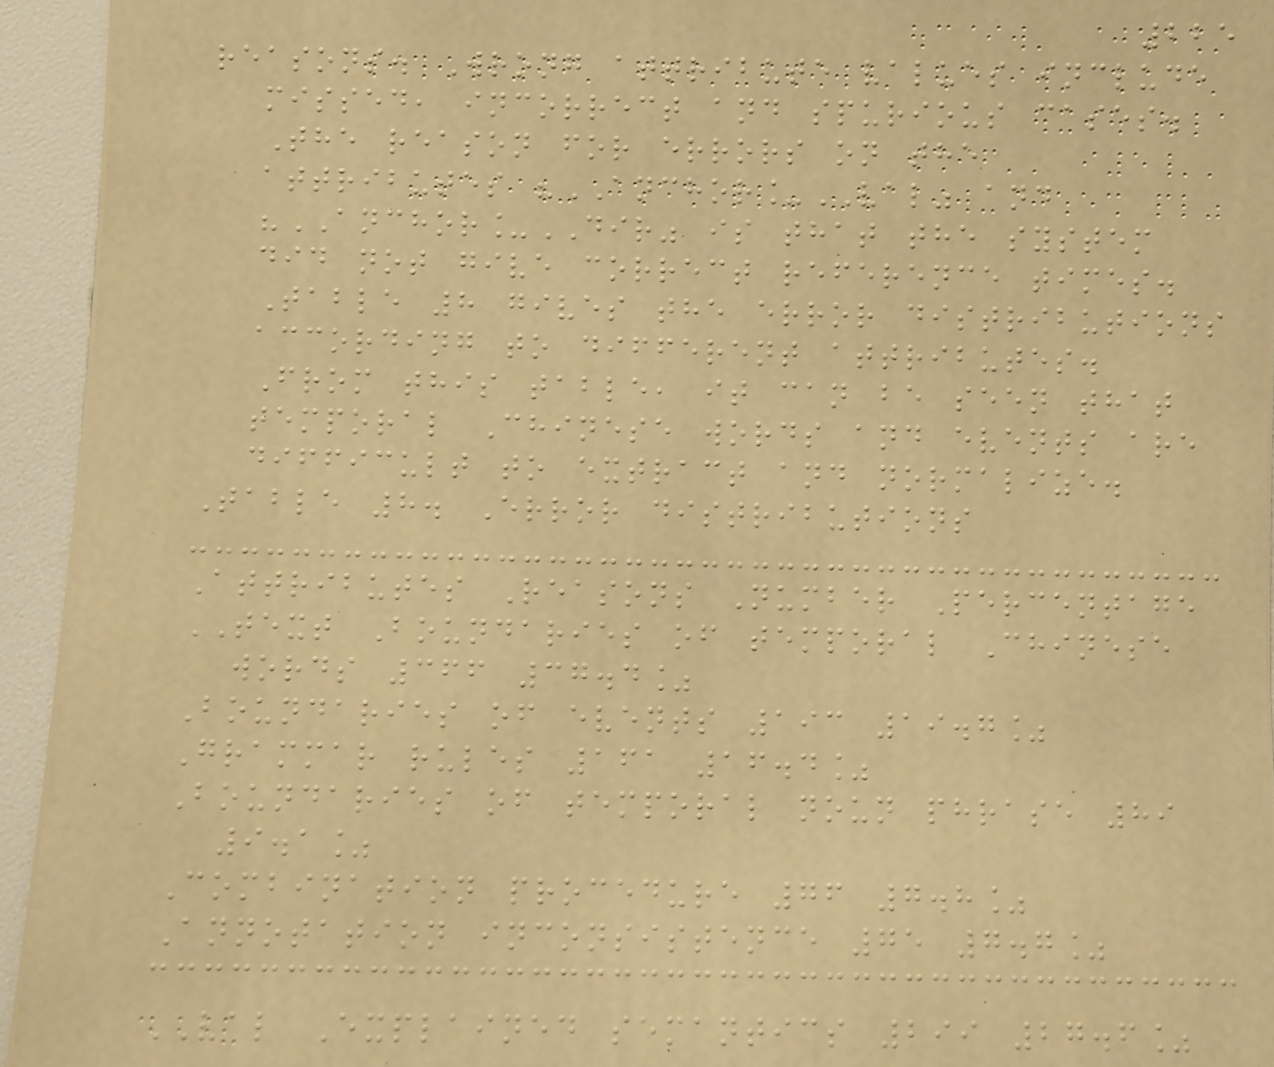225
reasons. Wrong attribute values include
missed, incorrect and spurious cases.
The reason for errors on the
attributes "ANCHOR_VAL" and
"ANCHOR_DIR" is that the system
did not give correct reference times.
Table 8 gives the error distributions
according to different attributes.
From this table, it can be seen that
temporal Chinese words and events are
difficult to extract and normalize.
Table 8. Error distributions
Attributes Reasons Number Percentage
TEXT Boundaries of temporal Chinese
words 366 37.4%
Boundaries of events 193 19.7%
Grammar rules 161 16.4%
Boundaries of temporal noun phrase 89
9.1%
Combination procedure 76 7.8%
Annotation inconsistence 75 7.7%
VAL Explained semantics 299 27.6%
